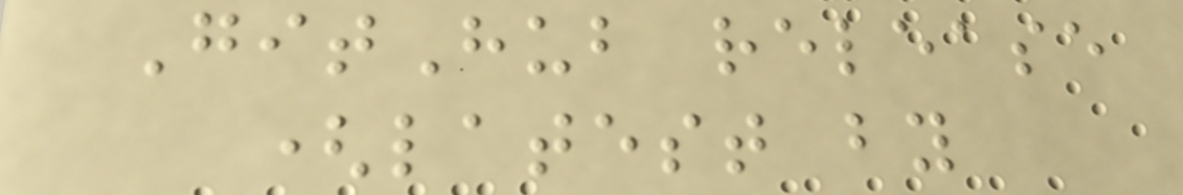GitHub release
(latest by
